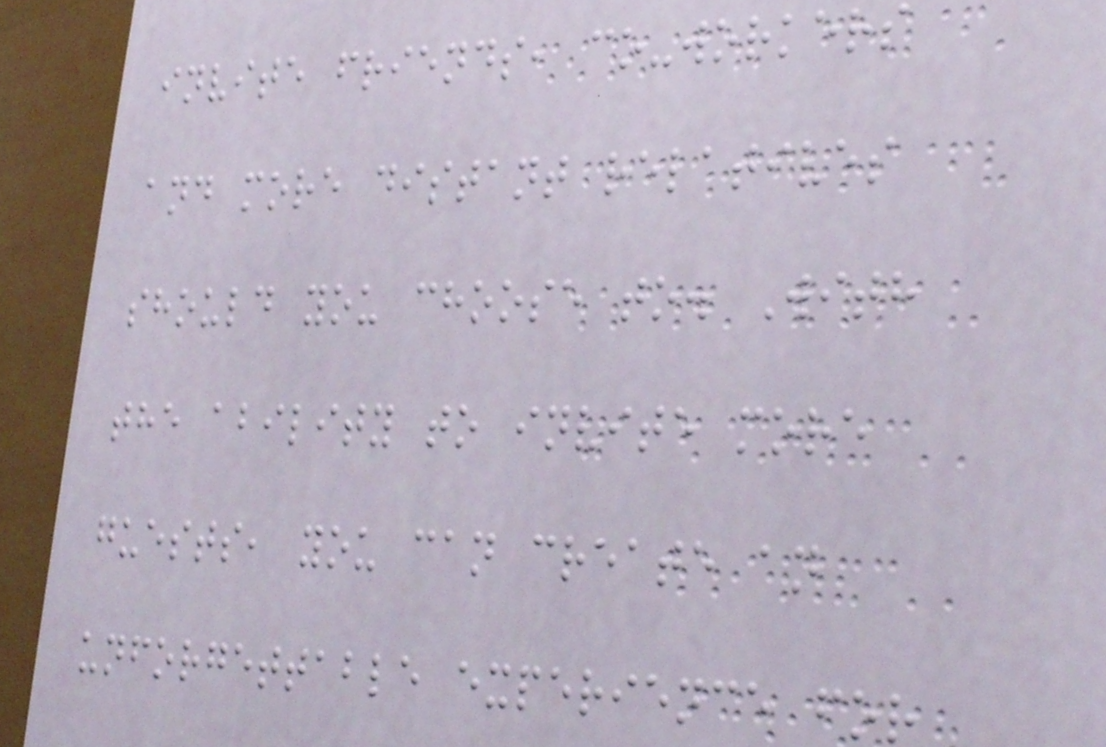invite friends, co-workers
and more distant relatives
should you choose to. With
the ability to invite more
guests, you can create an
unforgettable experience for
